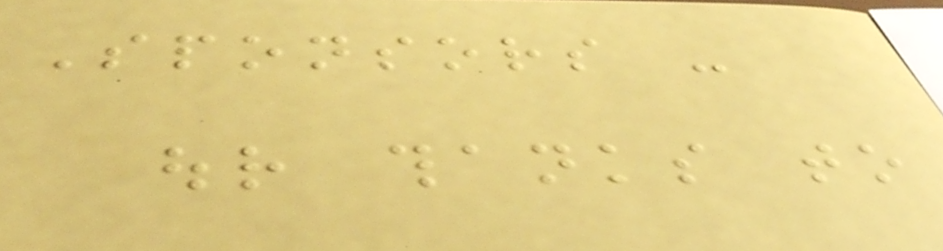Sponsors -
our thanks to
